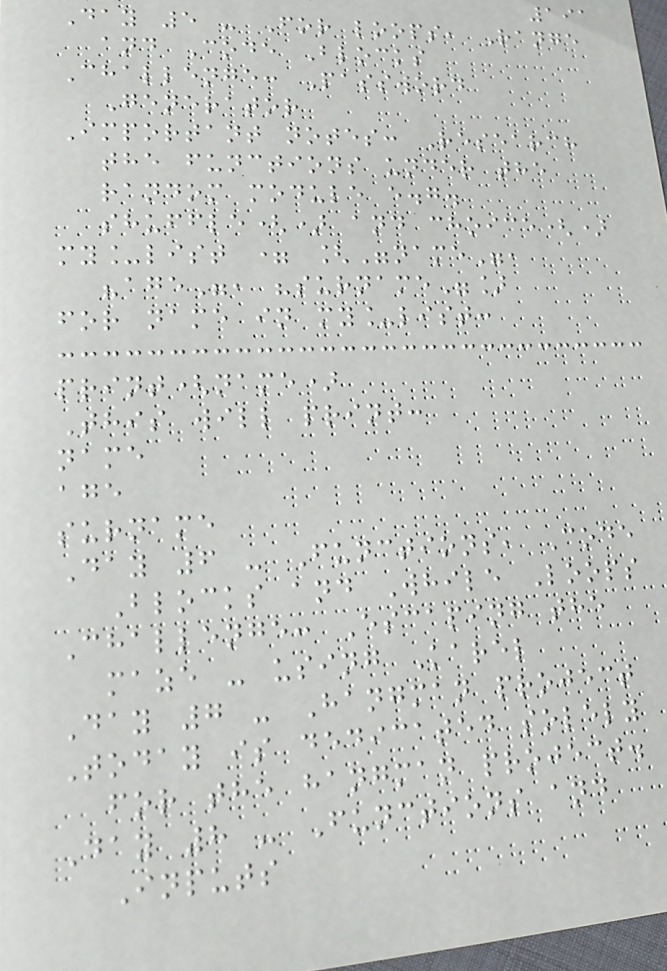191
Day 5 - For loops, Range
and Code Blocks
Challenge: Password
Generator
Important notes: Research
the functions under the
random module e.g.
shuffle() and choice()
my_list = ["name",
"age", "surname"]
for name in my_list:
print(name)
This will print:
name
age
surname
Day 6 - Functions, Code
Blocks and While Loops
Challenge: Escaping the
maze - using Karel
Day 7 - Hangman project
Today is dedicated solely
for the hangman project.
Day 8 - Functions and
Inputs
